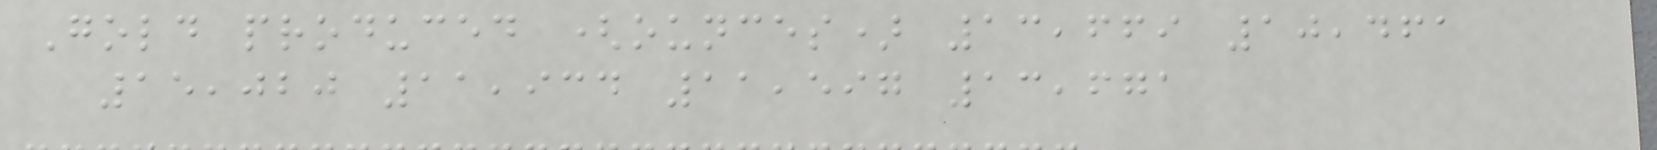Gold produced (ounces) 13,669 10,461
15,020 11,934 11,597 13,671
